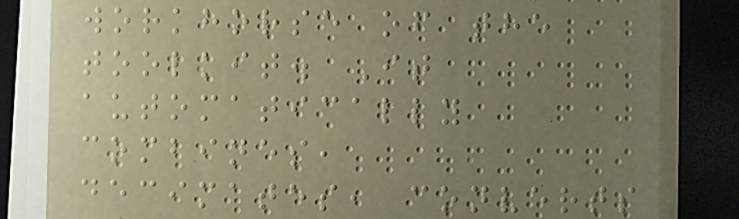workhorse of the
toolkit. It
automatically
combines,
decimates, converts
